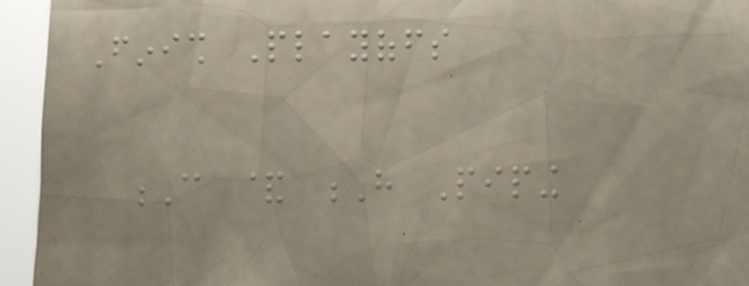Finish Playoffs
C & H Piping
